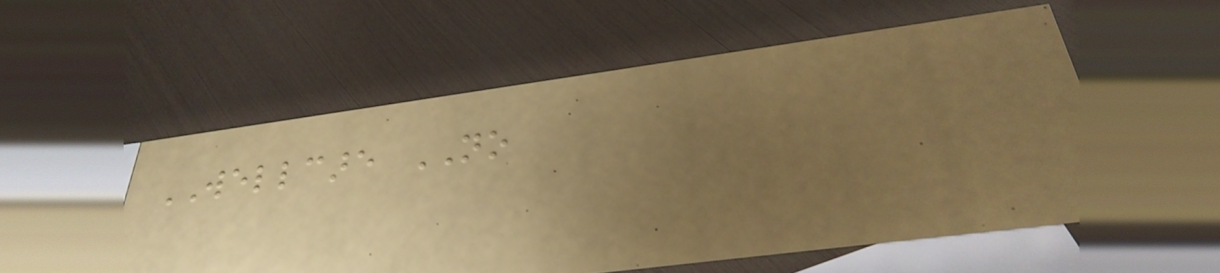WELLCARE NO
